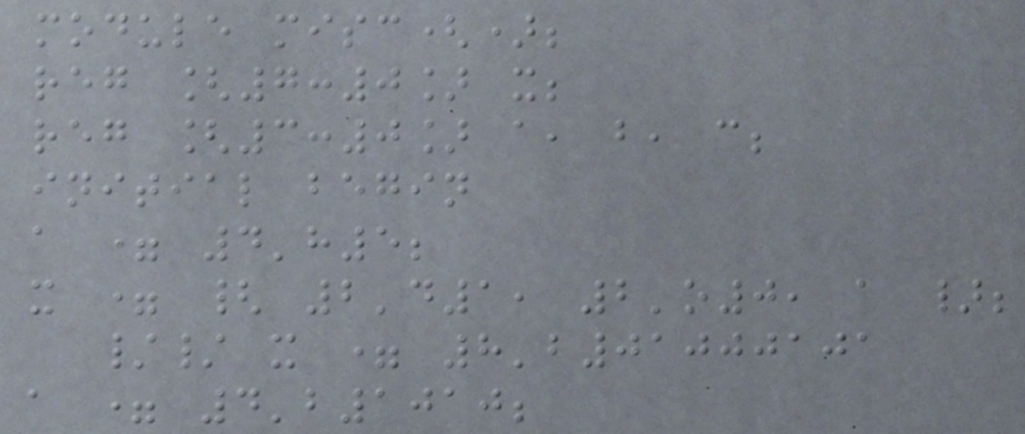module misc();
reg [7:0] x;
reg [3:0] a, b, c;
initial begin
a = 4'h5;
x = { 2'd1, 2'o0, a };
// x = 8'b01000101
a = 4'b1010;
